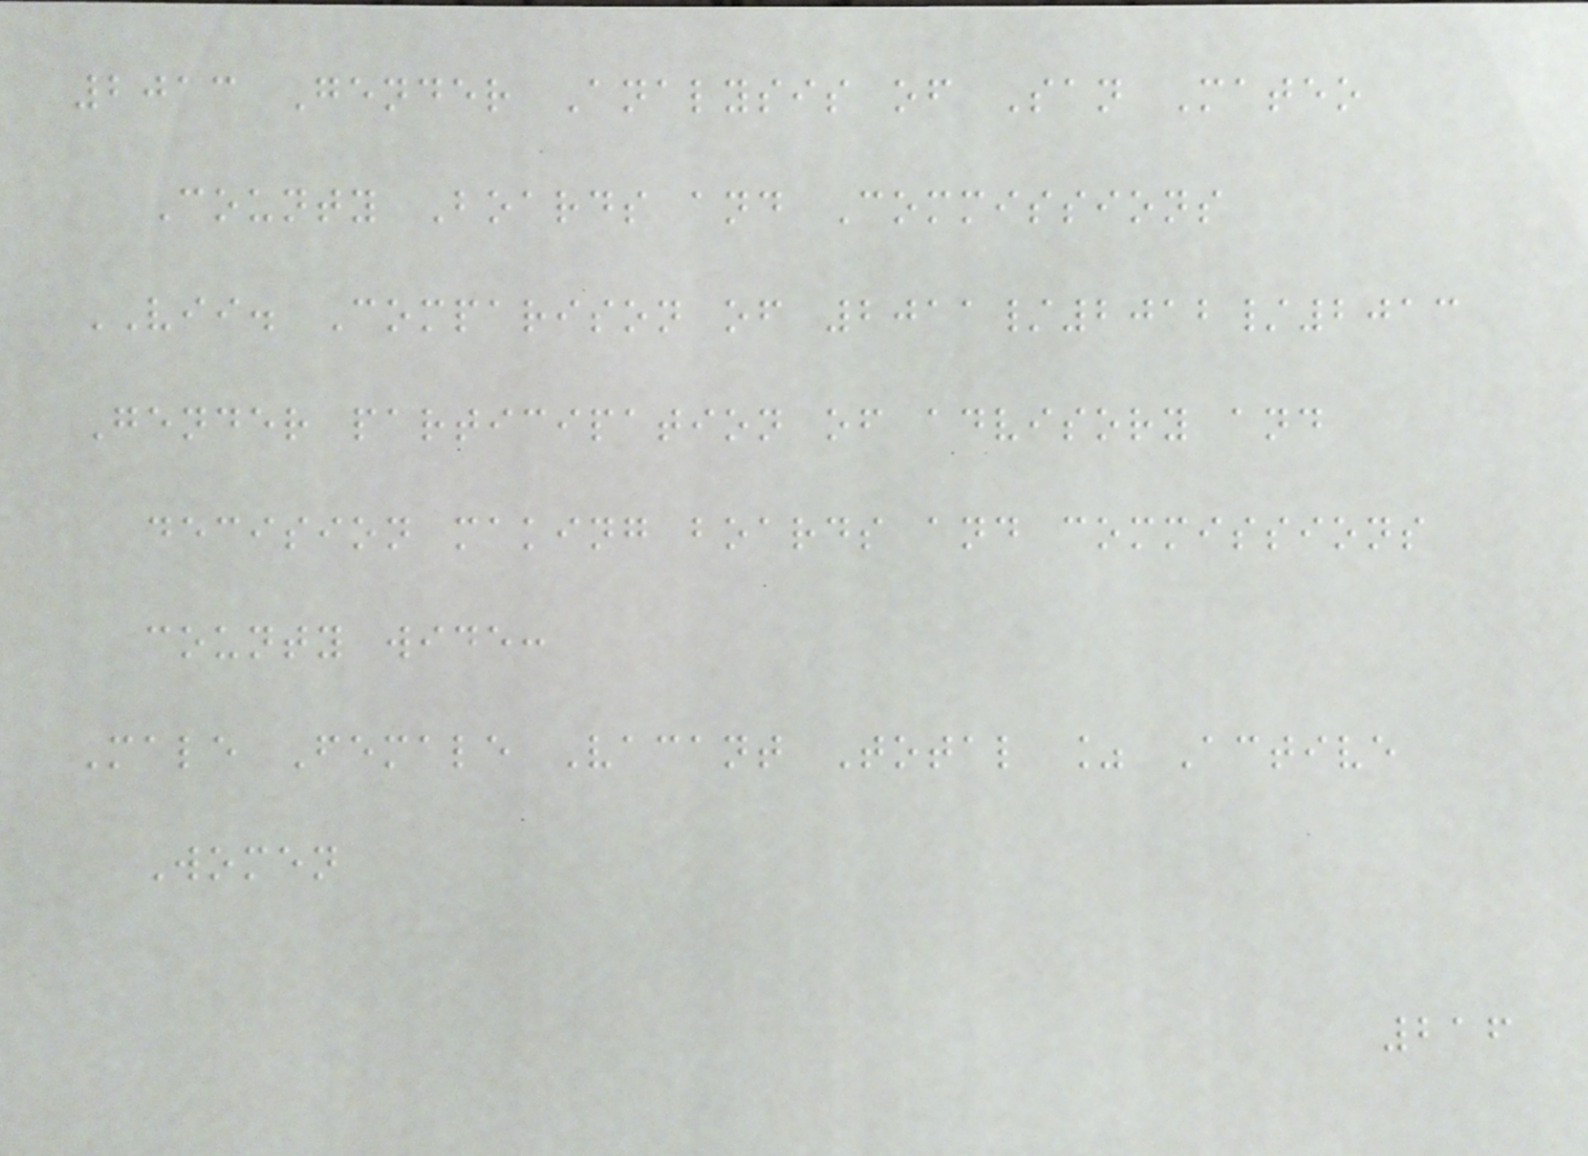2013 Gender Analysis of San Mateo
County Boards and Commissions
VII. Comparison of 2011/2012/2013
Gender participation of advisory and
decision making boards and commissions
county wide:
Male Female Vacant Total % Active
Women
216
